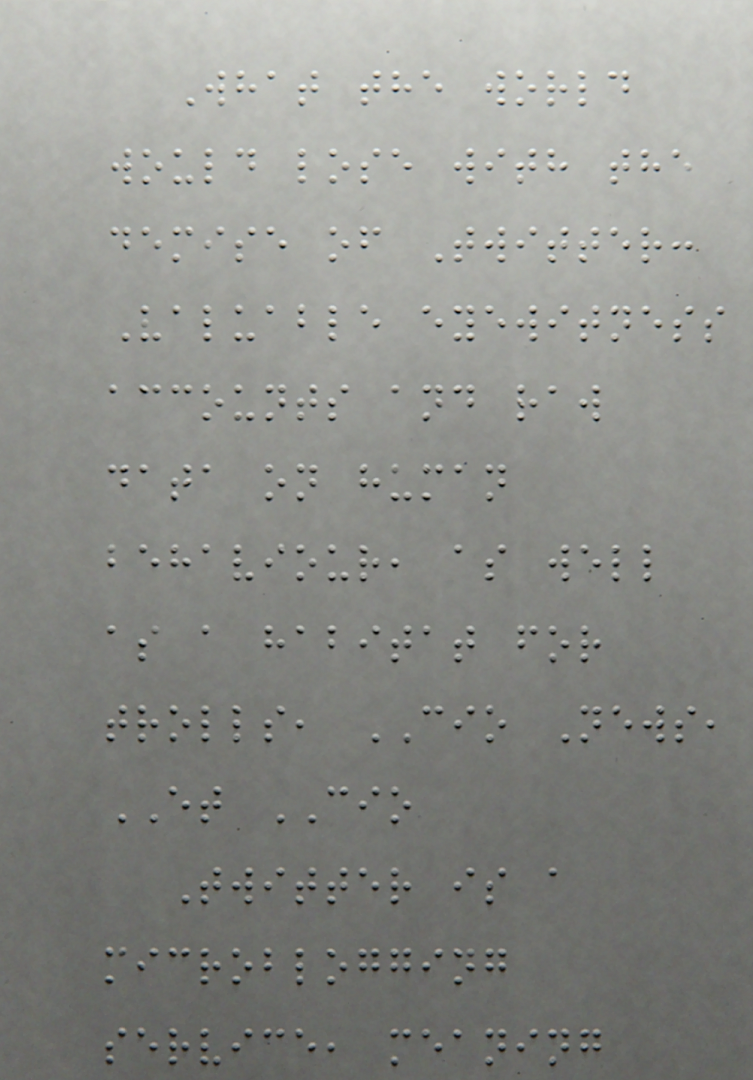What the world
would lose with the
demise of Twitter:
Valuable eyewitness
accounts and raw
data on human
behaviour, as well
as a habitat for
trolls, CIO News,
ET CIO
Twitter is a
microblogging
service, meaning
